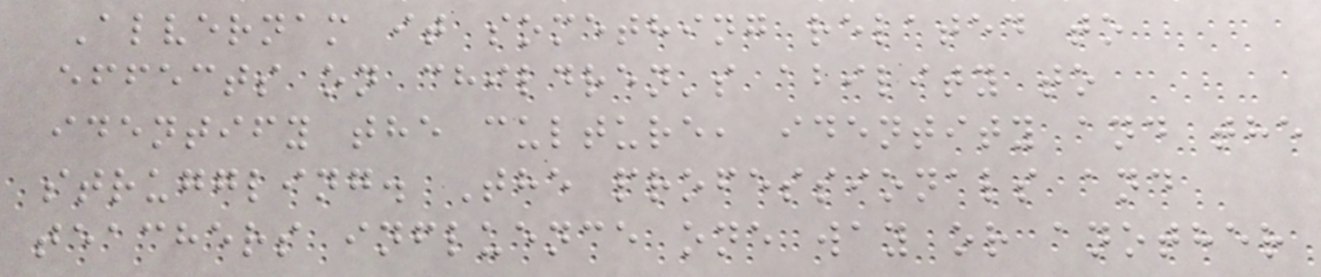Alvernam it something related to
effects on children's ability to
identify the culture, identity and the
struggling. The professionals and
teachers influence one way or another
